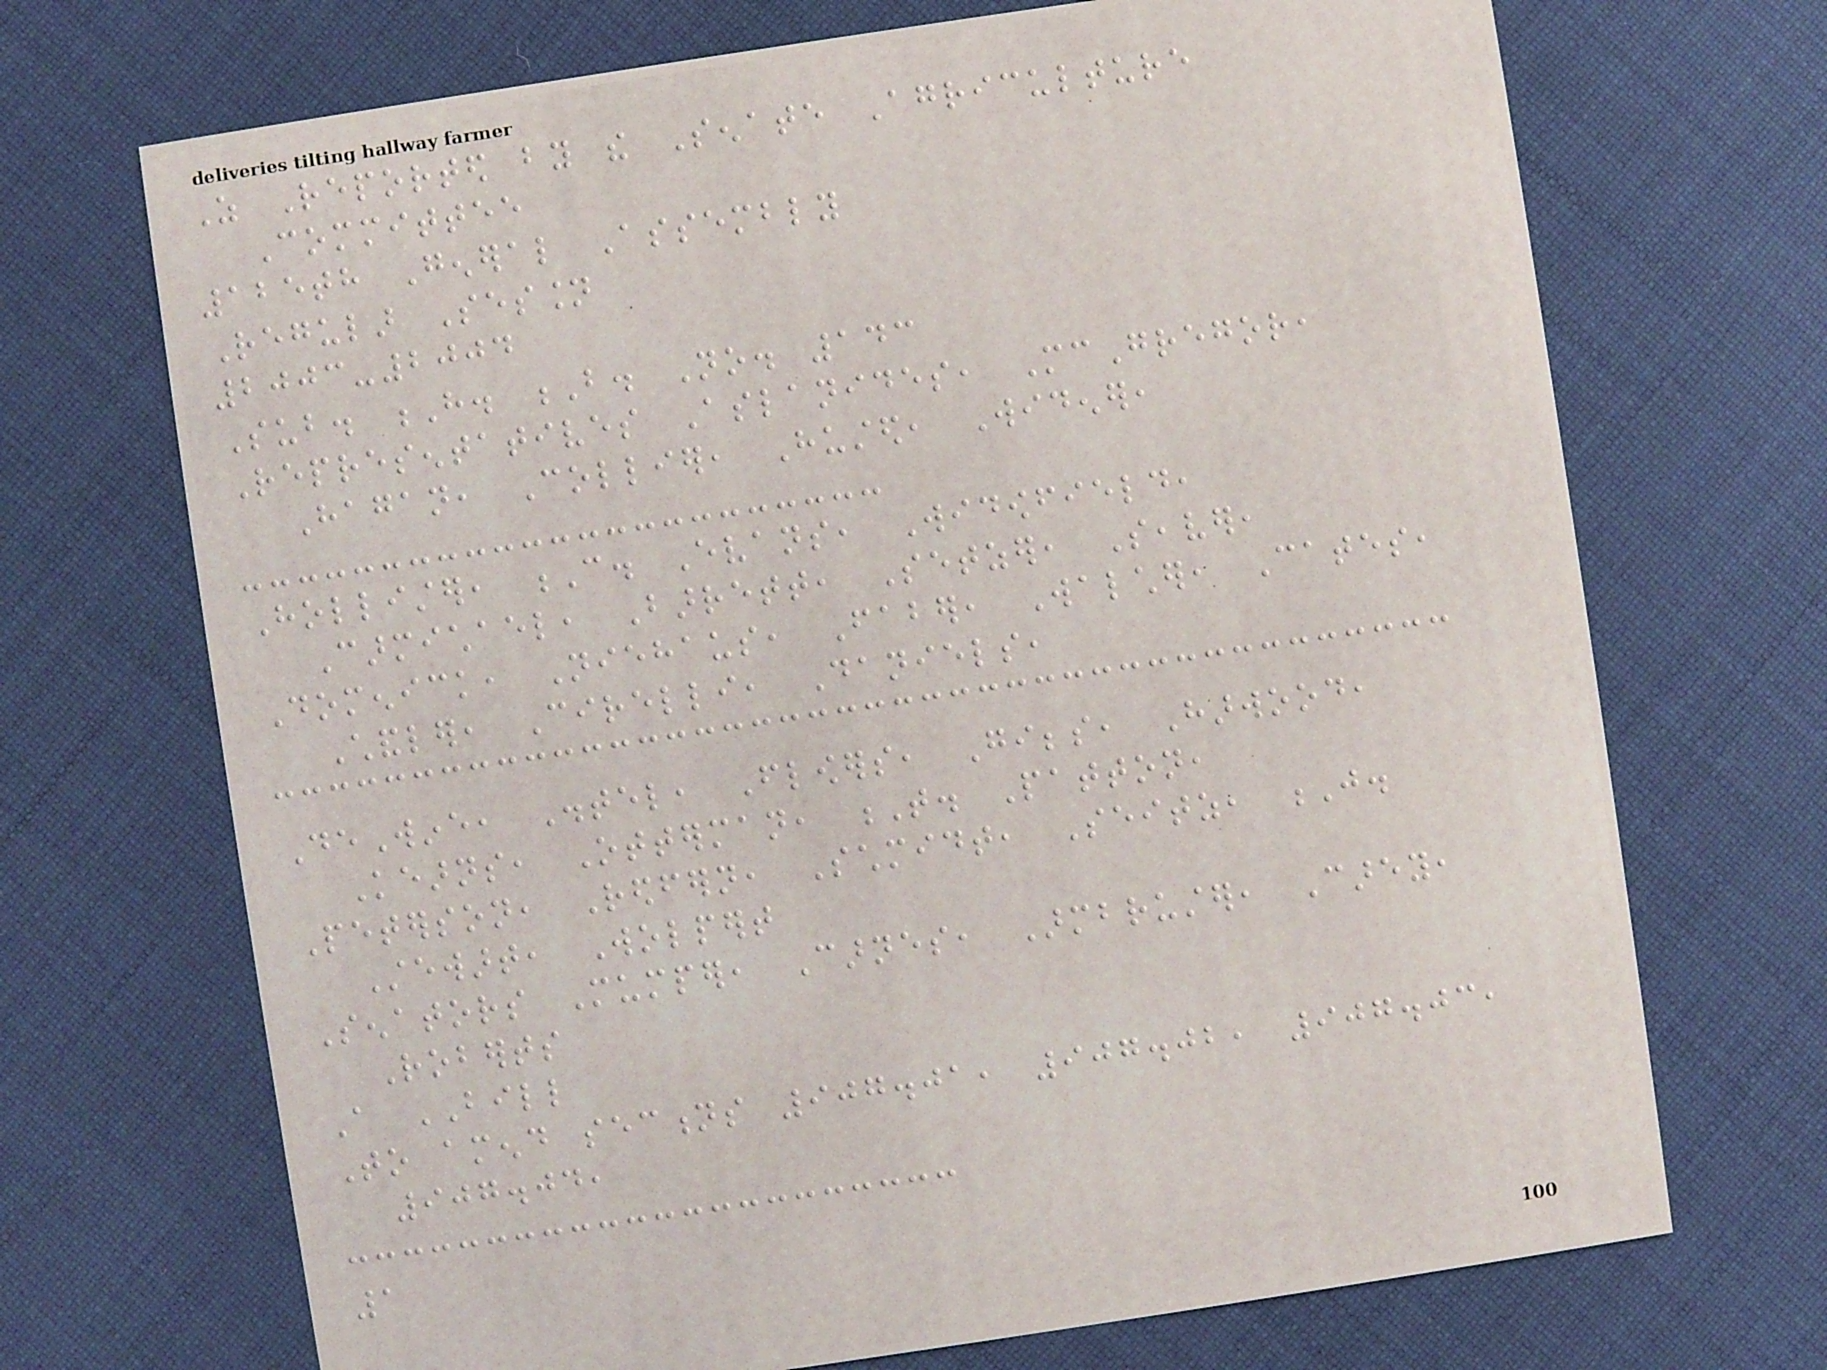As Reported by the Senate Agriculture
Committee
125th General Assembly
Regular Session
2003-2004
Sub. H. B. No. 143
Representatives Aslanides, McGregor,
Hagan, Collier, Husted, Widener,
Hollister, C. Evans, Widowfield,
Carmichael, Barrett, Setzer, Seaver,
Domenick, Niehaus, Faber, Walcher, Cates,
Chandler, Cirelli, Daniels,
DeWine, Distel, Flowers, Gibbs, Harwood,
Kearns, Otterman, T. Patton,
Peterson, Redfern, Schmidt, Seitz, J.
Stewart, Wolpert
Senators Mumper, Carnes, Armbruster, Carey,
Roberts
A BILL
To amend sections 907.01, 907.02, 907.03,
907.04,
1
